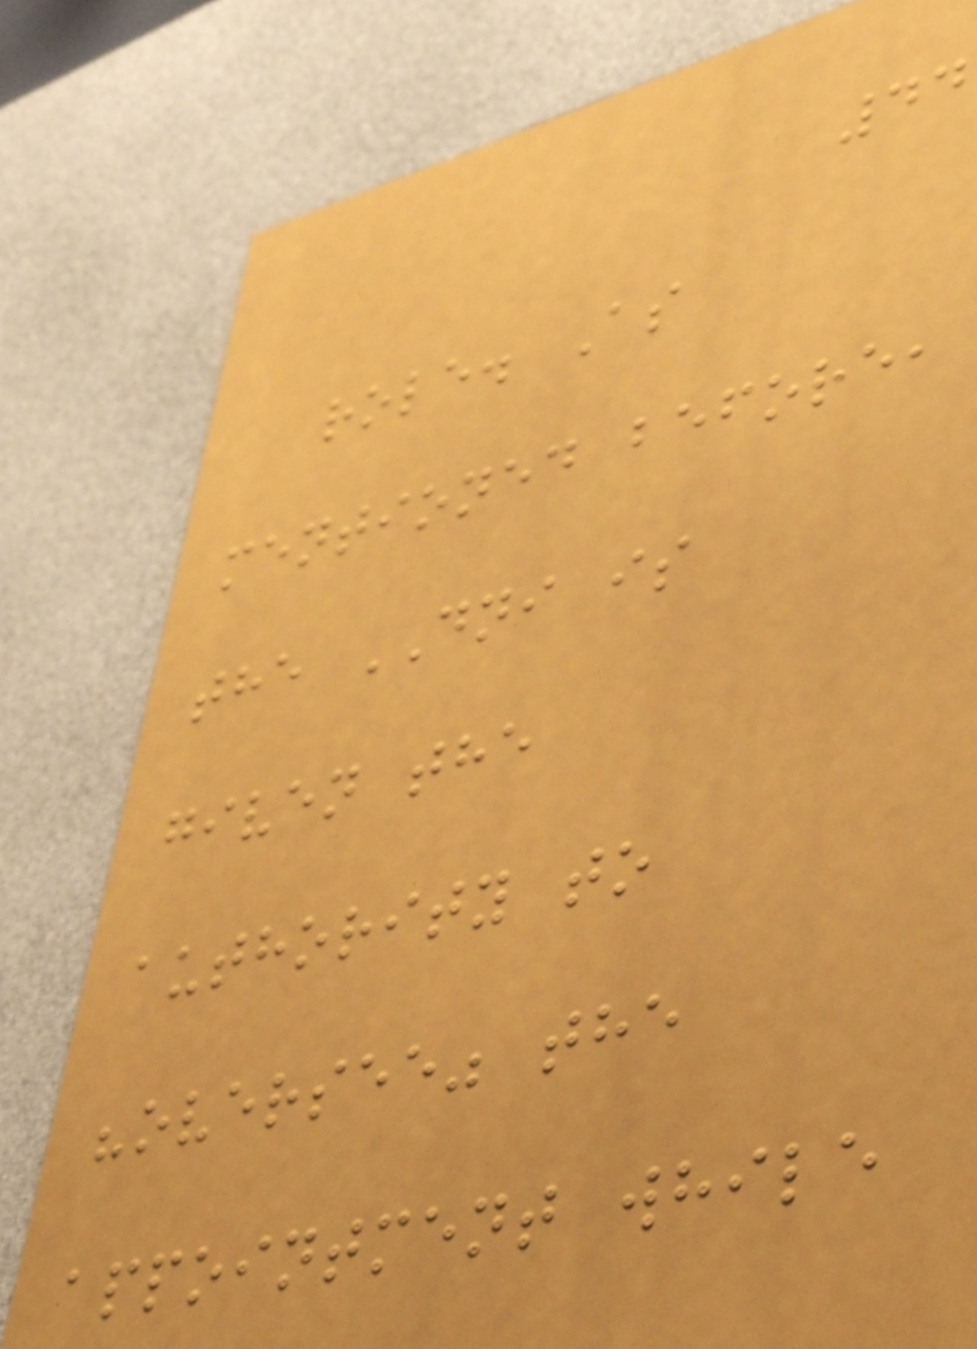44
role. As
mentioned before,
the DNI is
given the
authority to
"oversee" the
appointment while
